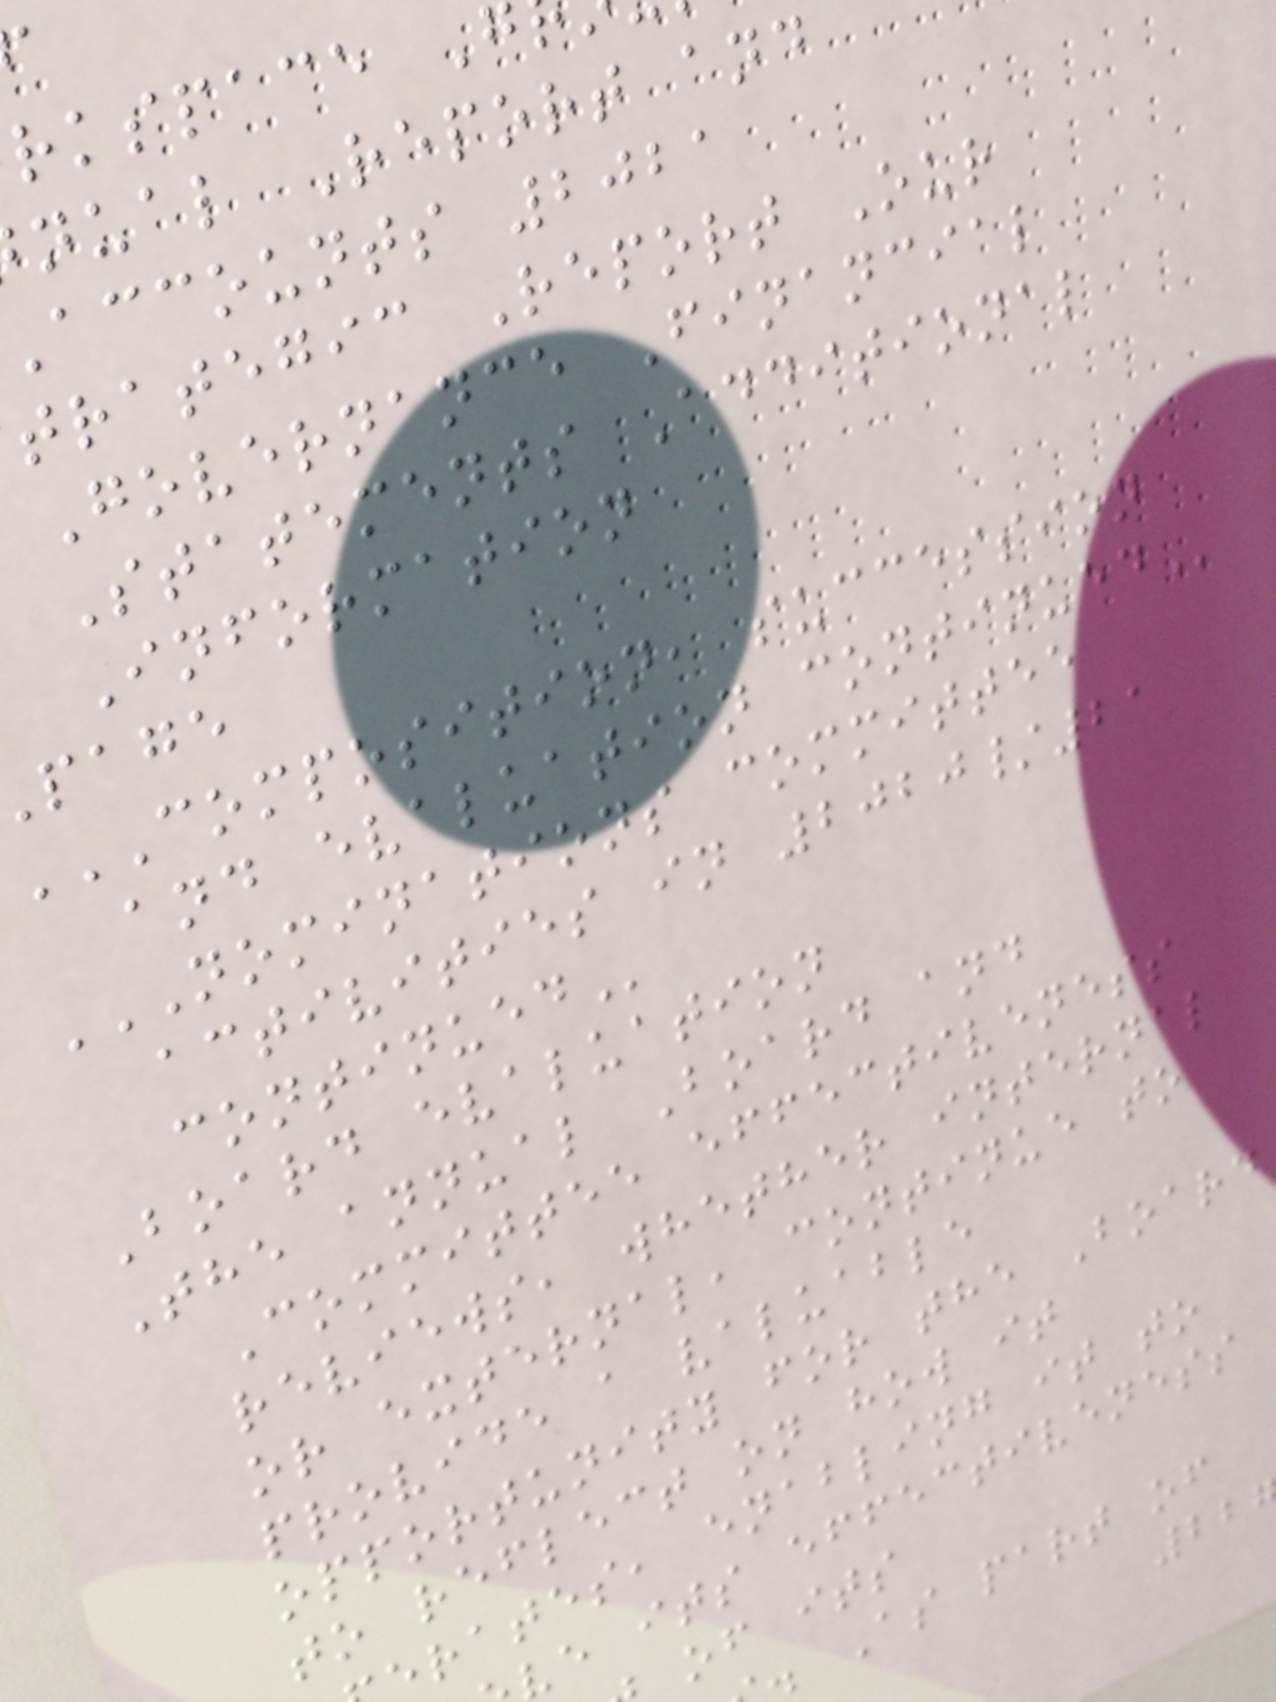rkspace
nual Report and
accounts 2021
trategic Report Our
Governance Financial
Statements Additional
Information
page
COMPOSITION, SUCCESSION
and evaluation
NOMINATIONS COMMITTEE
activities in 2020/21
Board evaluation
The annual Board and
Committee effectiveness
reviews, whether internal
or external, continue to
provide a valuable
opportunity for the Board
to reflect on how it
rates, enabling it to
e its effectiveness
of its
. As part of
